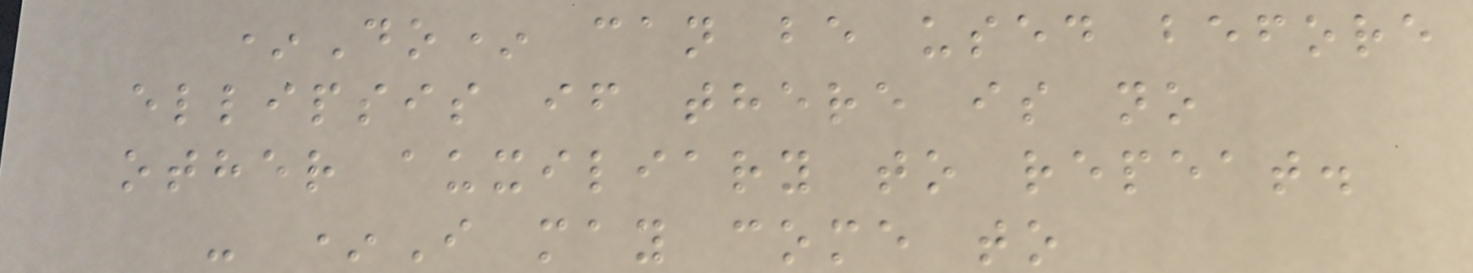*Do* can be used before
ellipsis if there is no
other auxiliary to repeat.
- *I may come to
